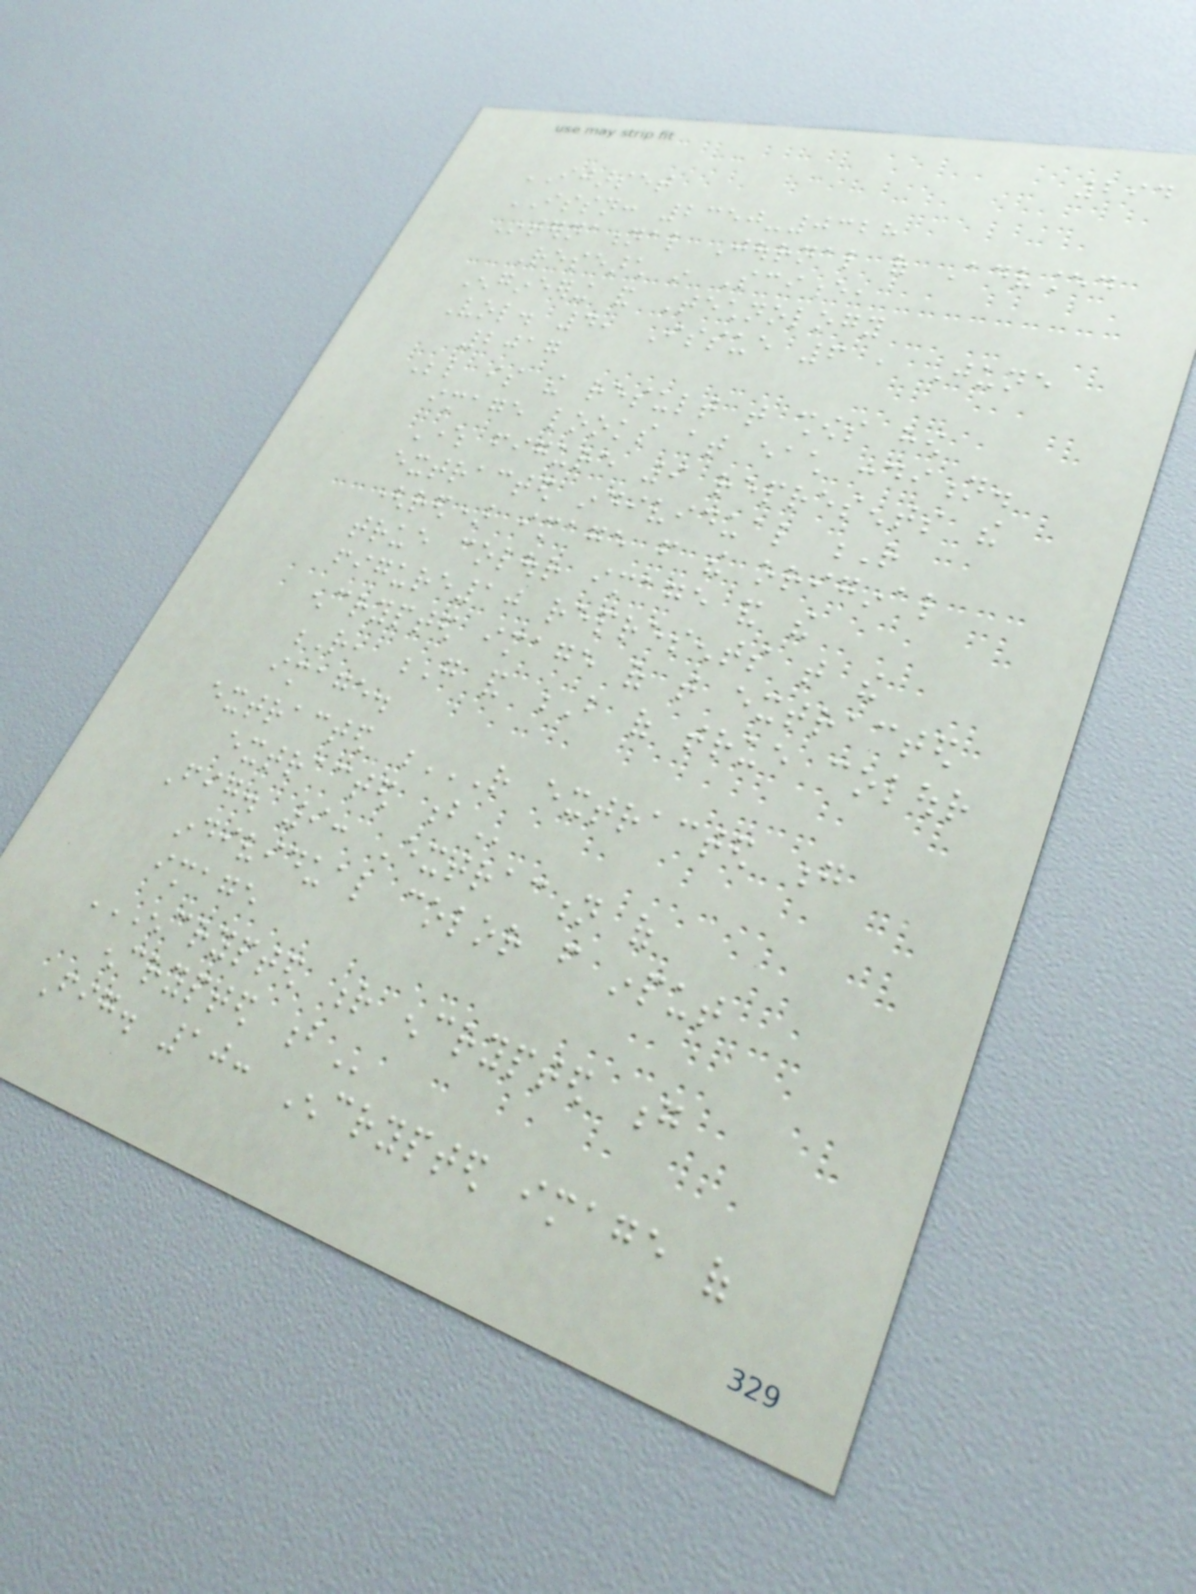294
IJARSET
ISSN: 2350-0328
International Journal of Advanced
Research in Science,
Engineering and Technology
Vol. 4, Issue 6 , June
2017
Below is the result that shows how
image looks at each condition.
Where figure 9 represents the
extracted individual R
(red) image from the original
true colour image and the
figure10 represents that the
encrypted image of that extracted
R, G and B of true colour
image.
extracted R EXTRACTED G
EXTRACTED B
Fig. 9: Extraction of
individual color from input
image
ENCRYPTED R ENCRYPTED G
ENCRYPTED B
Fig. 10: Encrypted image of
